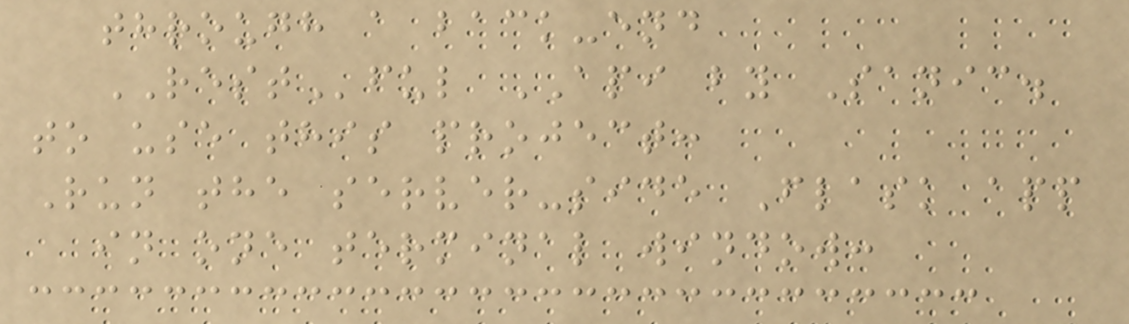through a back-end
RESTful API by Sanic.
to use this project:
Run the server-side Flask app
in one terminal window:
